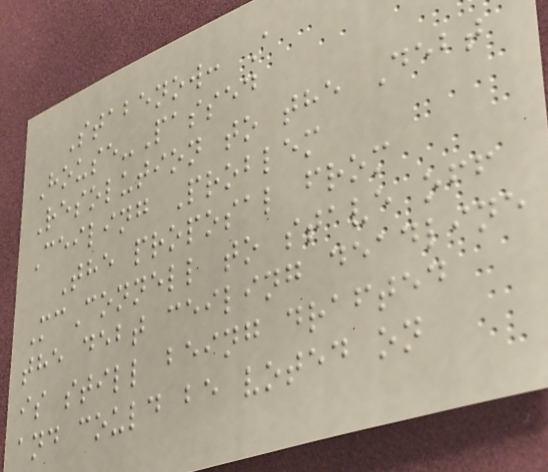Stabenow: A
House-Passed
Resolution to the Debt
Ceiling Problem
The proposal from
McConnell to stave off
the debt ceiling deadline
is still being drafted
and could be voted on
